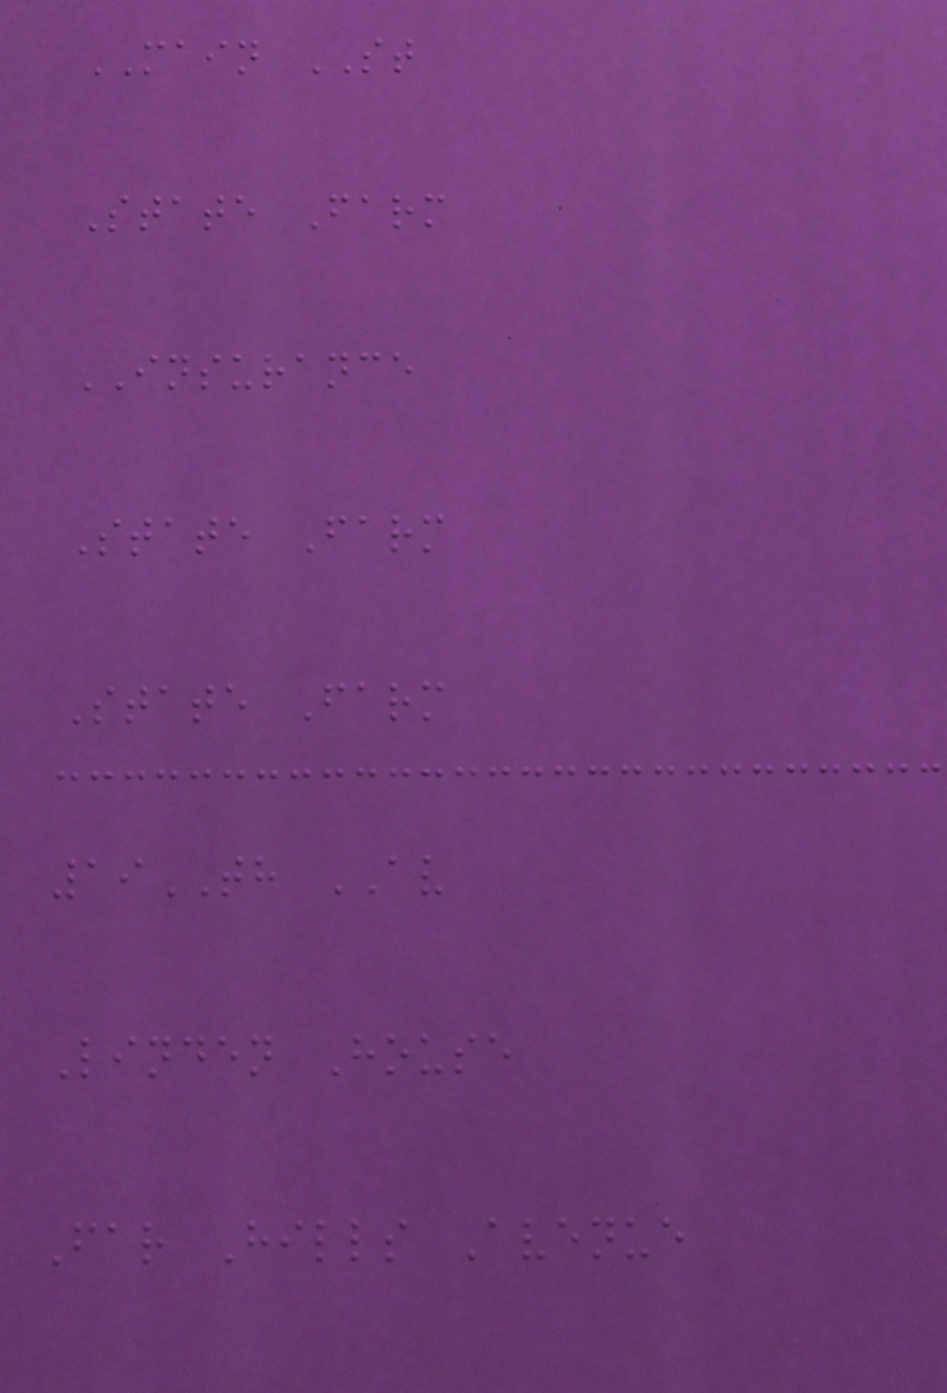MAIN ST
State Farm
INSURANCE
State Farm
State Farm
19TH AV
Linden House
Far Hills Avenue
